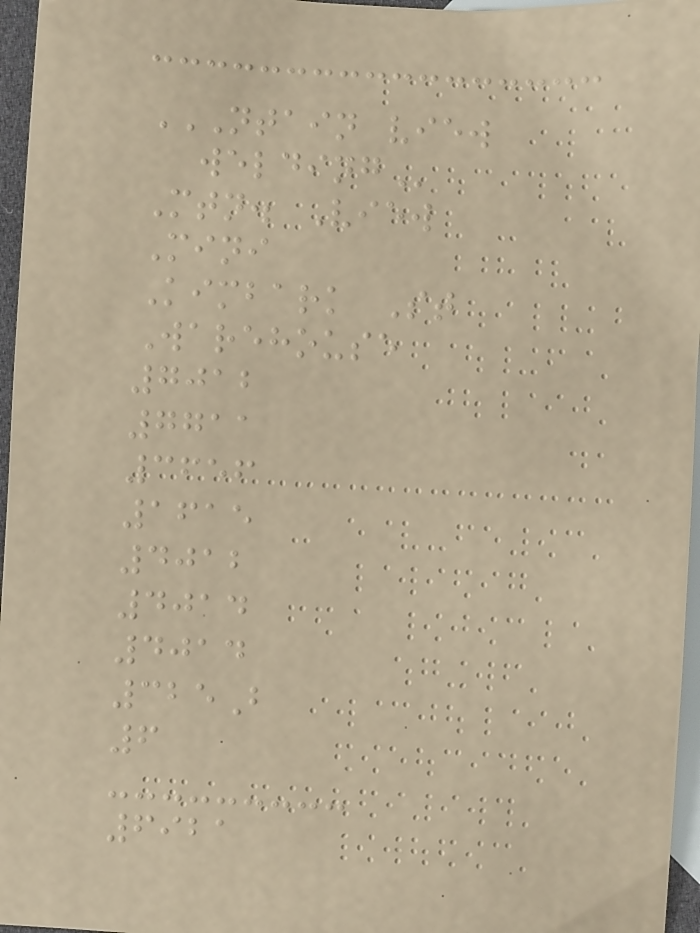NTAIN VIEW
WELDING
Mtn. View
Mini
Kimbark St
Warehouse
7012
7711
3656
1615
4012
4014
4014
325B
6
6921
